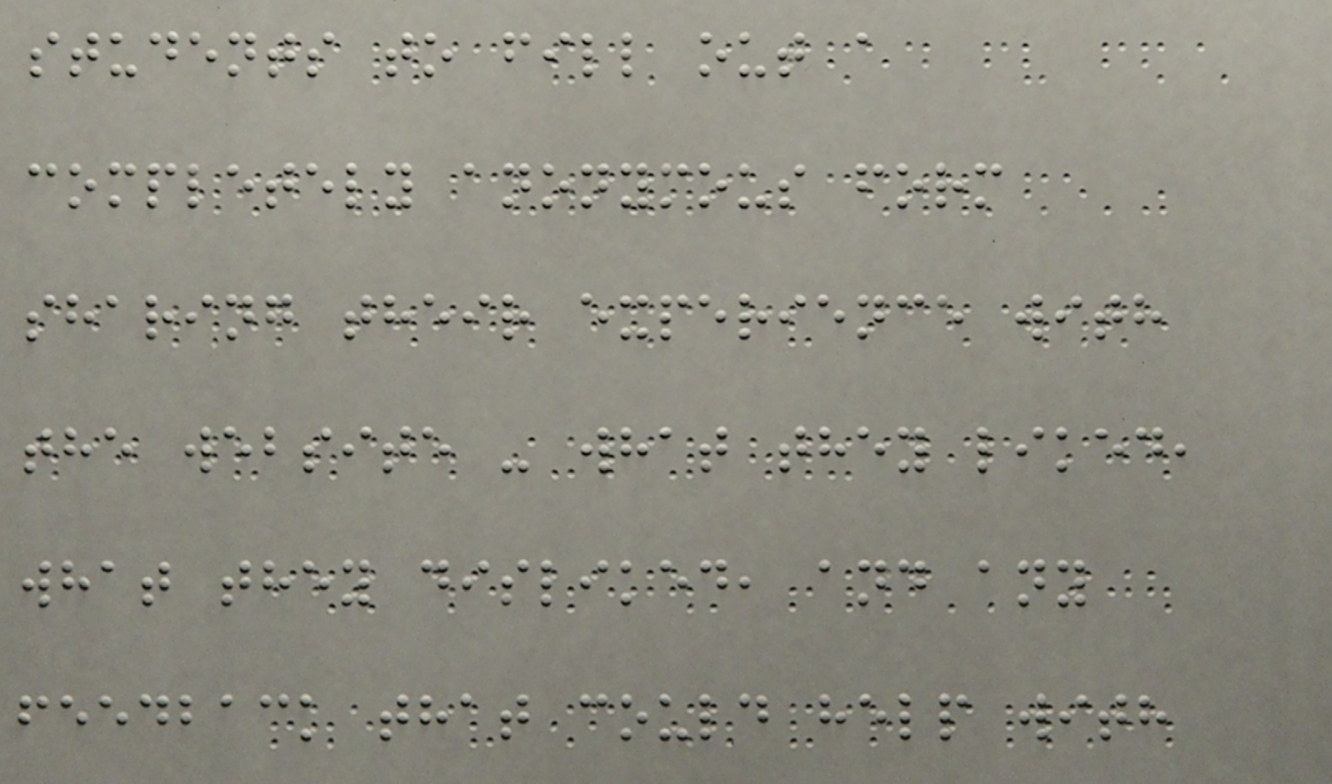students to fill out a
completely anonymous form
sharing their experience with
the website - what they liked,
what they disliked, and any
feedback that could help with
